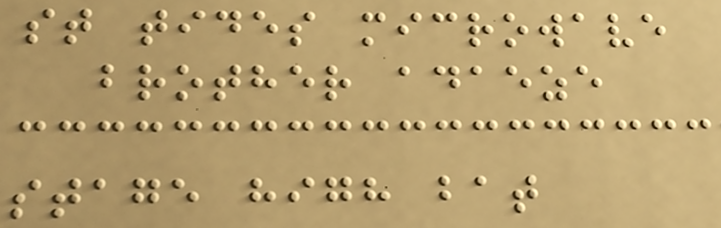st tides microwave
brother adaeze
stage high bat
